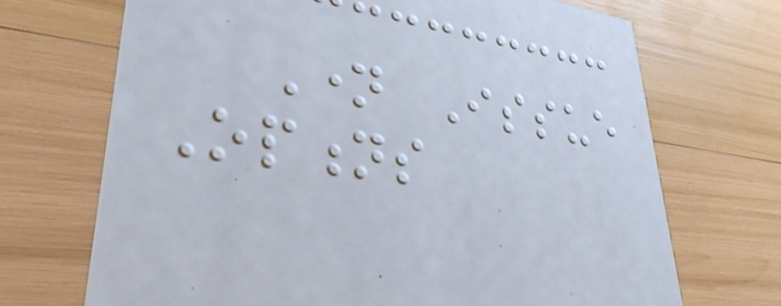Name Issue
Options
